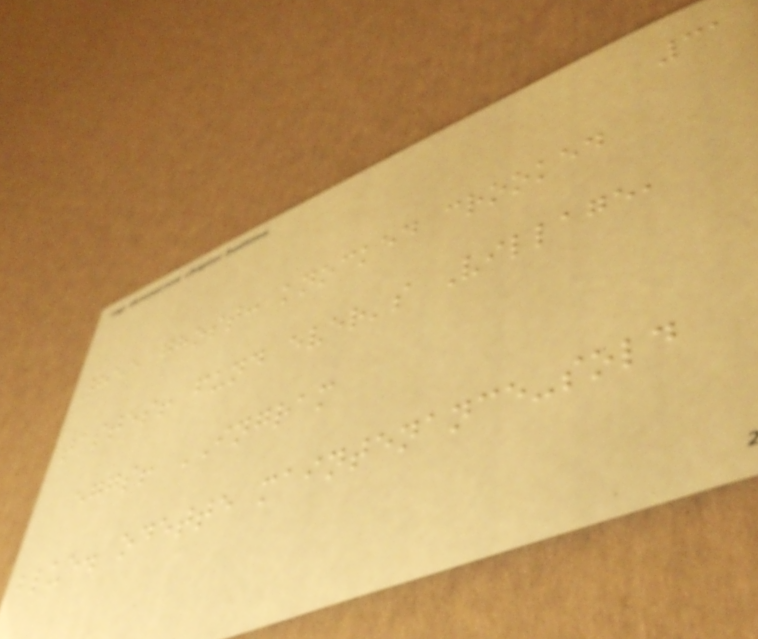31
855 ghost: knocked crooked
tastes! fund ever's Village,
eggs! INGRAM
blue. odette maintenance-sold
